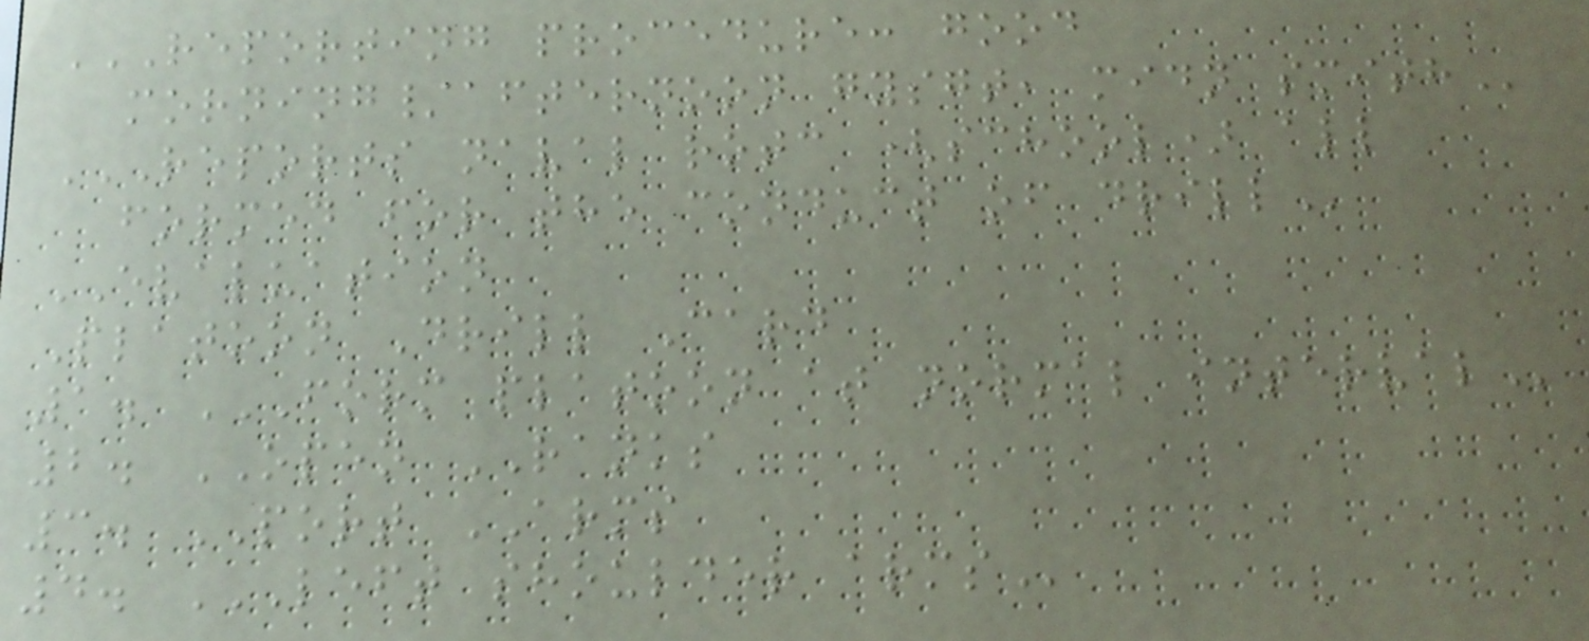REPORTING PROCEDURE: GOOD
MORNING/AFTERNOON GYSGT, MIDN SMITH
REPORTS NAVAL ROTC (SCHOOL) ALL
FORMED FOR THE CONDUCT OF DRILL
EVALUATION
Platoon Drill Card
1. FORM PLATOON AT NORMAL INTERVAL
2. OPEN RANKS
3. PORT ARMS
4. LEFT SHOULDER ARMS
